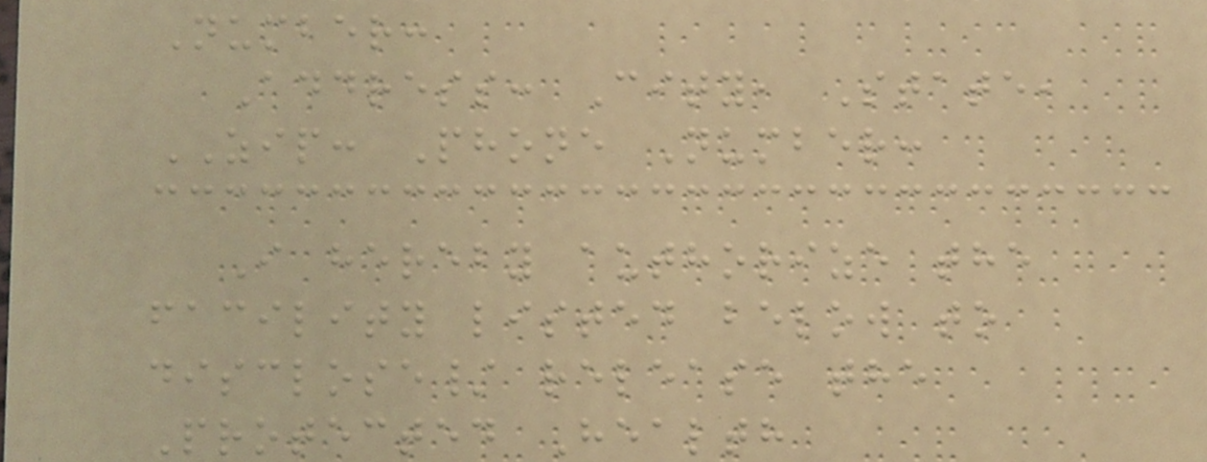Number:
Address: City, State,
ZIP: Phone Number:
I hereby authorize the
facility listed below to
disclose/ release the
Protected Health
